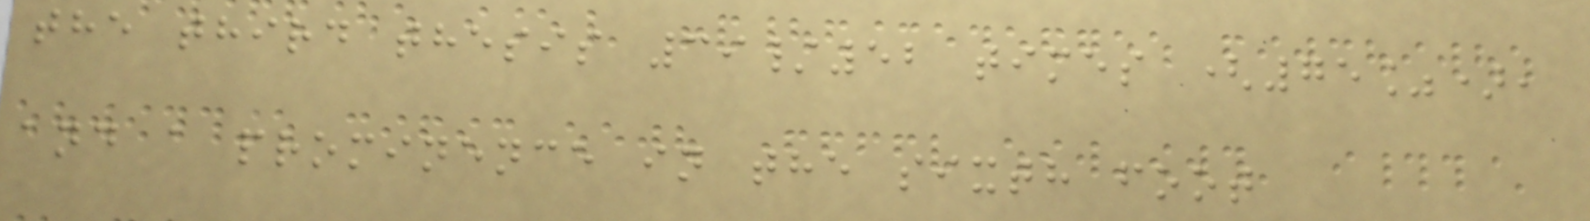the third thesis 39/52 times (75%),
and a prominence in the sixth foot
